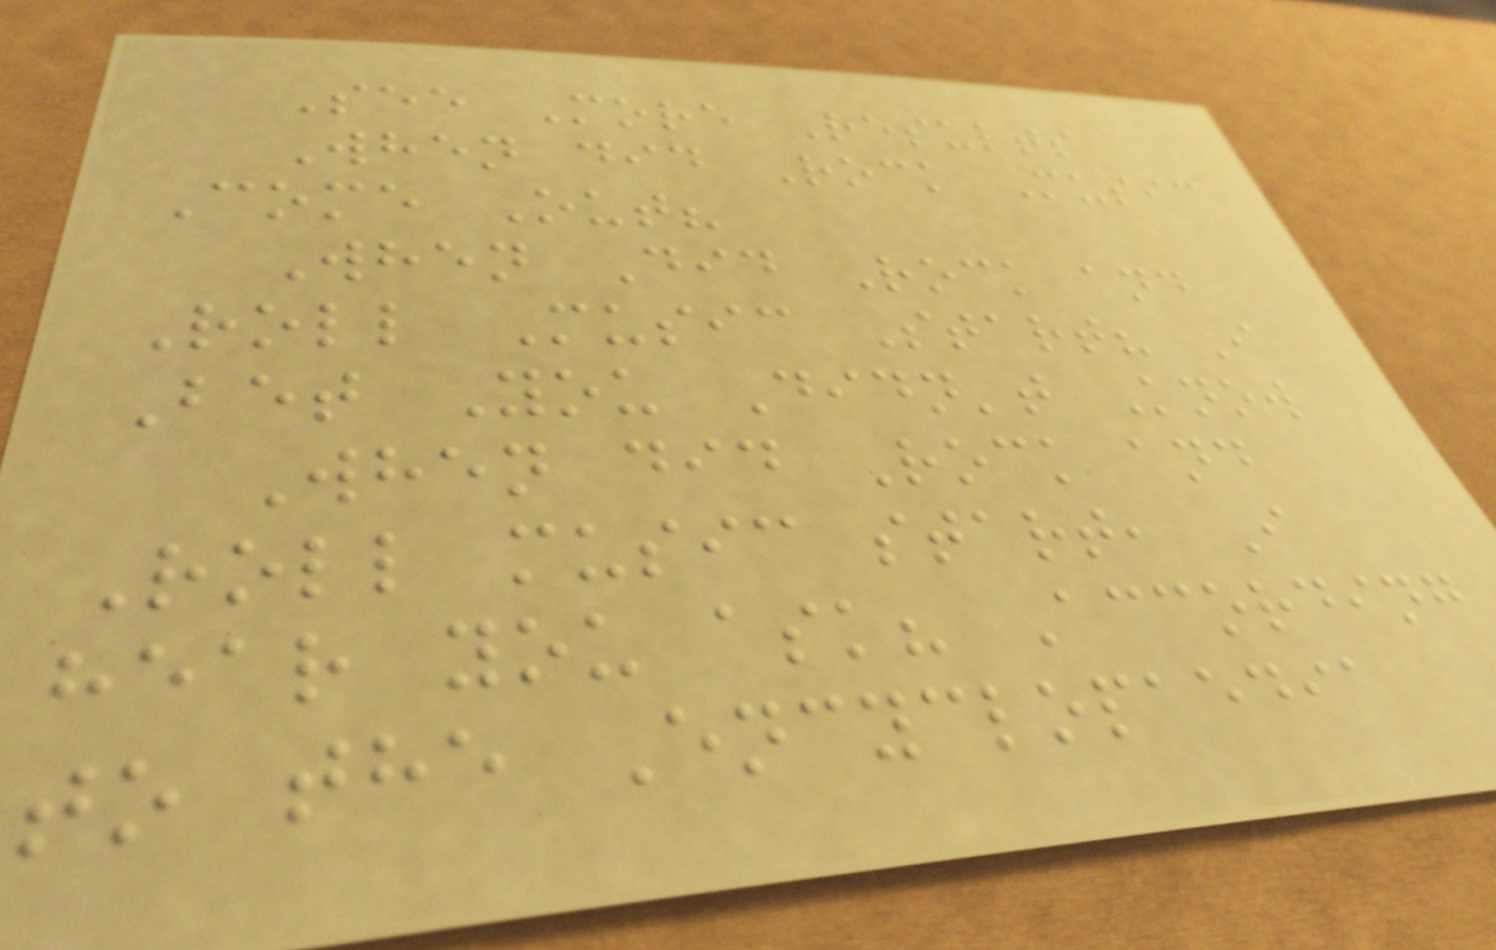See More Results
When did Rock Music
Come Out?
When Did Rock and
Roll Music Start? I
Bet You Didn't Know
When did Rock and
Roll music start, I
hear you ask? According
to the Encyclopaedia
